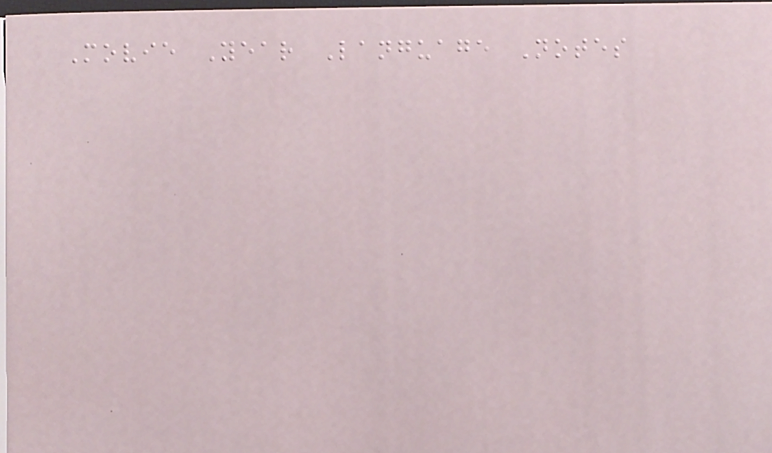Movie Year Language Notes
